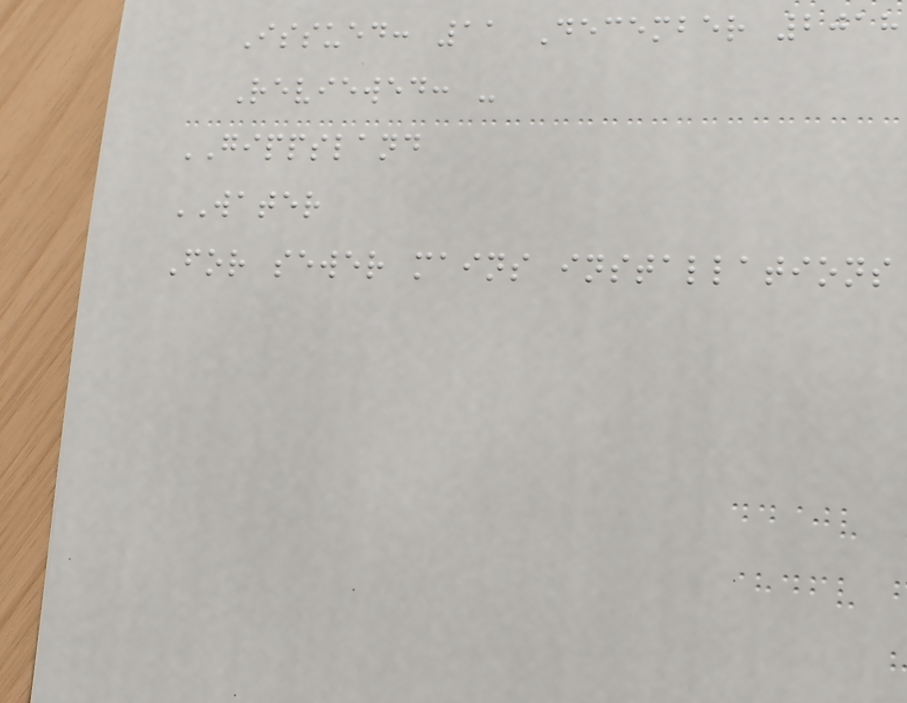Issued: 11 December 2018
Reviewed: -
GIPPSLAND
WATER
For sewer mains installations
